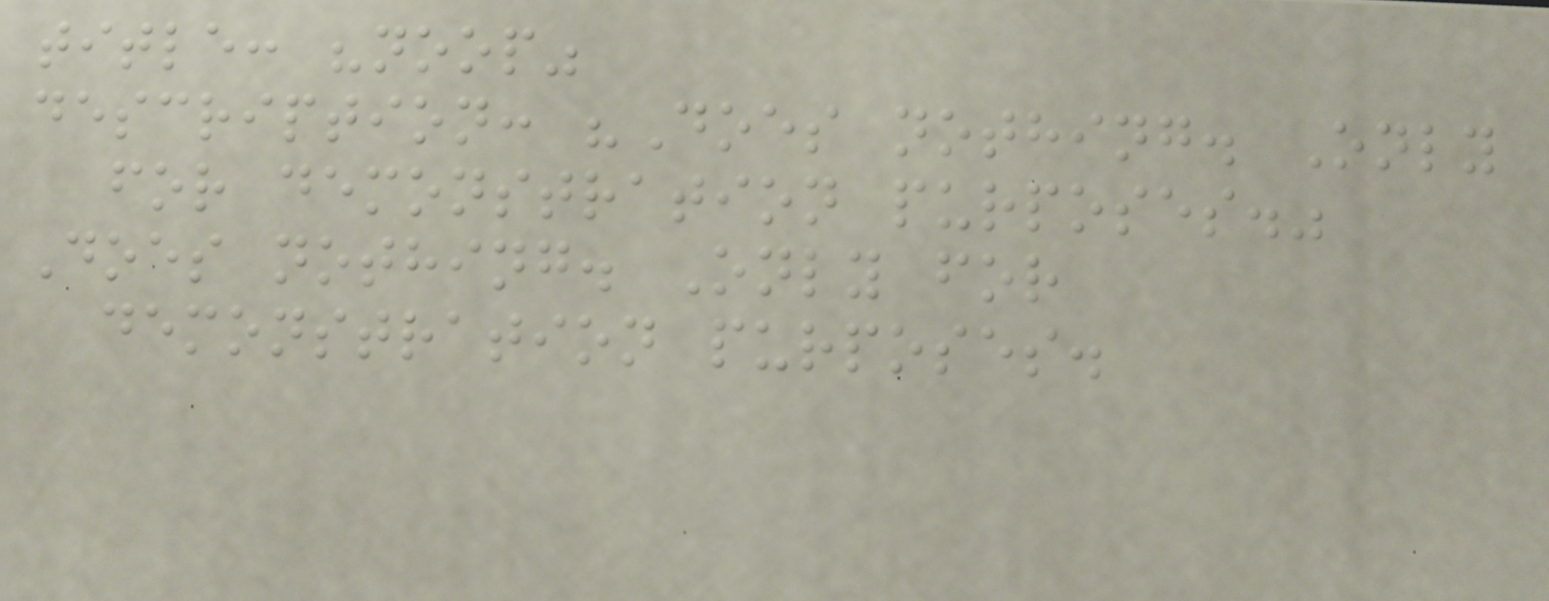title: "noop"
description: "Does nothing. Only
for demonstration purposes."
Does nothing. Only for
demonstration purposes.
